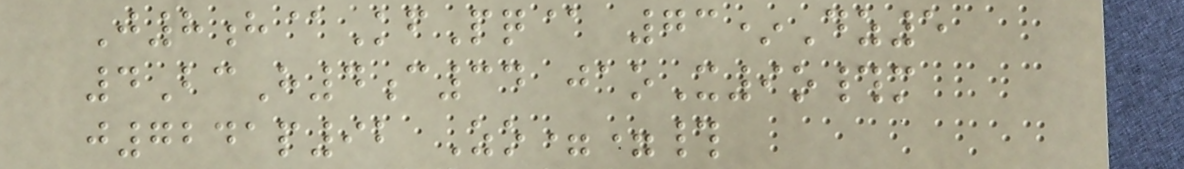J8h@KfPq@ 73*Dz5
4BcH4c34 jaoX9o#m
j7241p92 Zo==#
